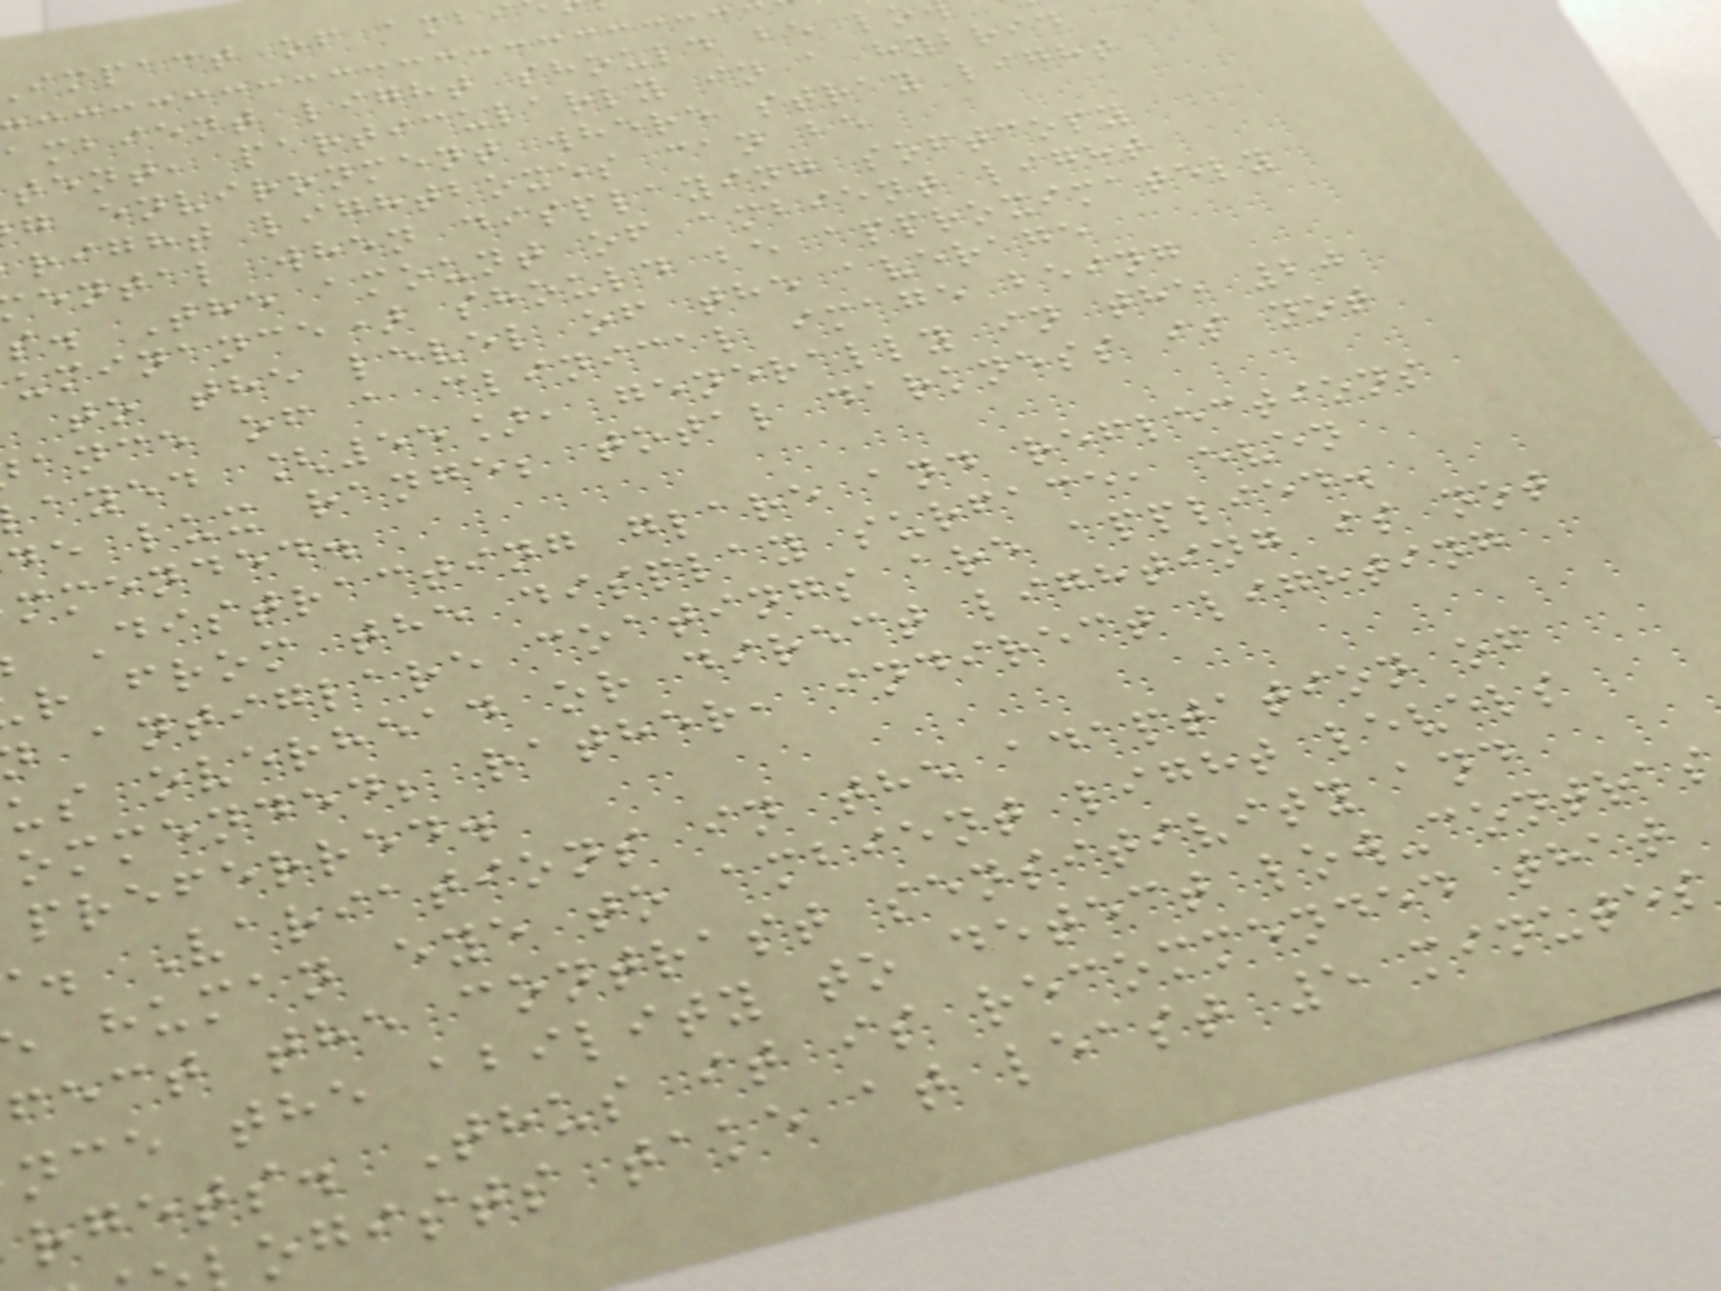impact of ambi
ambient light should be lo
tent, particularly in a hybrid
g environment where stray light
right lightboxes can be
ental when displaying softcopy
s. The amount of ambient light
uminance) should be approximately
to the level of the average
ance of a clinical image being
ayed [55], generally in the 20
de lux range; total darkness is not
mmended.
Distracting glare and reflections
r from the display surface, even
antiglare coatings are applied.
us overhead or direct lighting is not
ommended; rather, indirect lighting
preferred.
. Variations in the adaptation of
human eye to ambient light levels
fect the contrast sensitivity and
nce the ability to detect low-contras
rgets. Thus it is recommended that
ogists take at least 5 minutes
